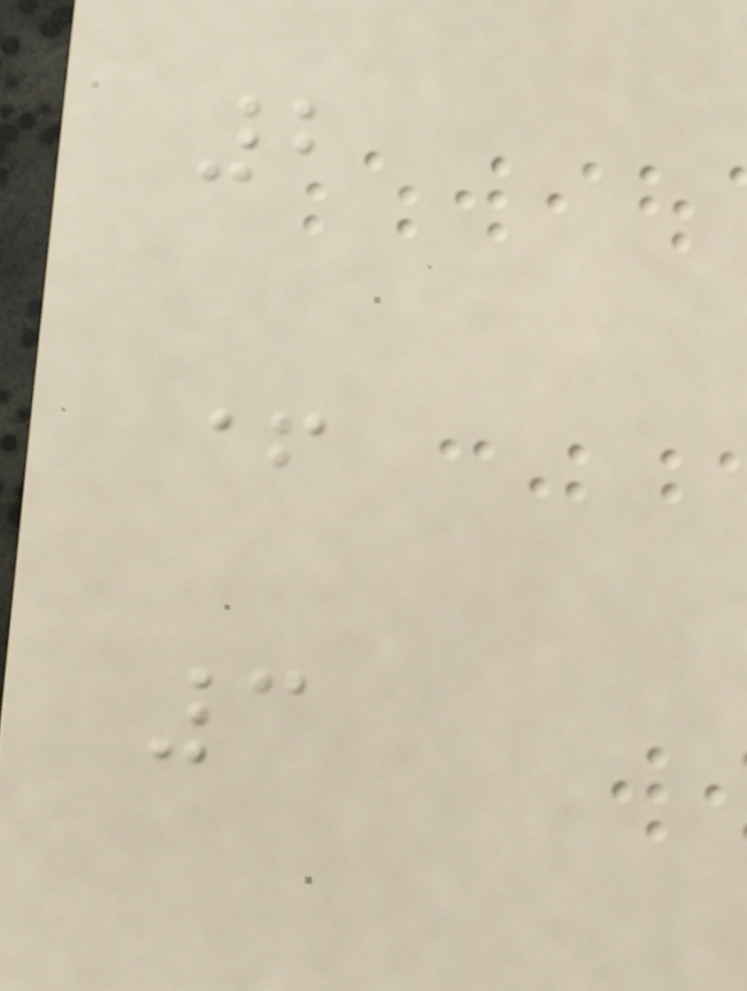2
+
3
